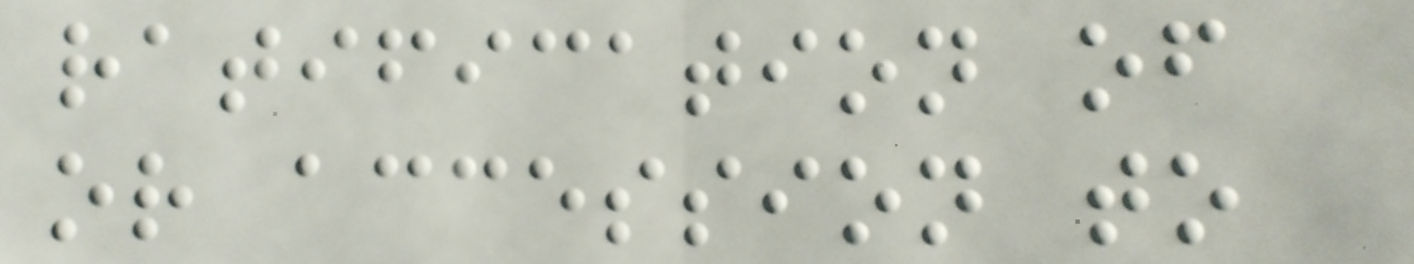ratification of
or accession to
